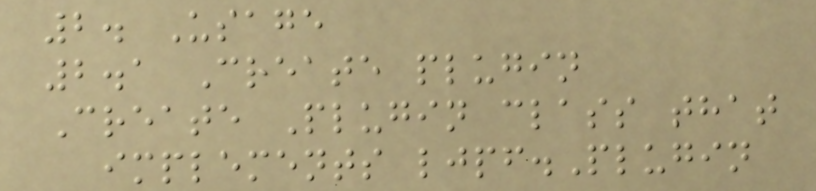2. Usage
2.1 Create plugin
Create Plugin class that
implements ljpf.Plugin
